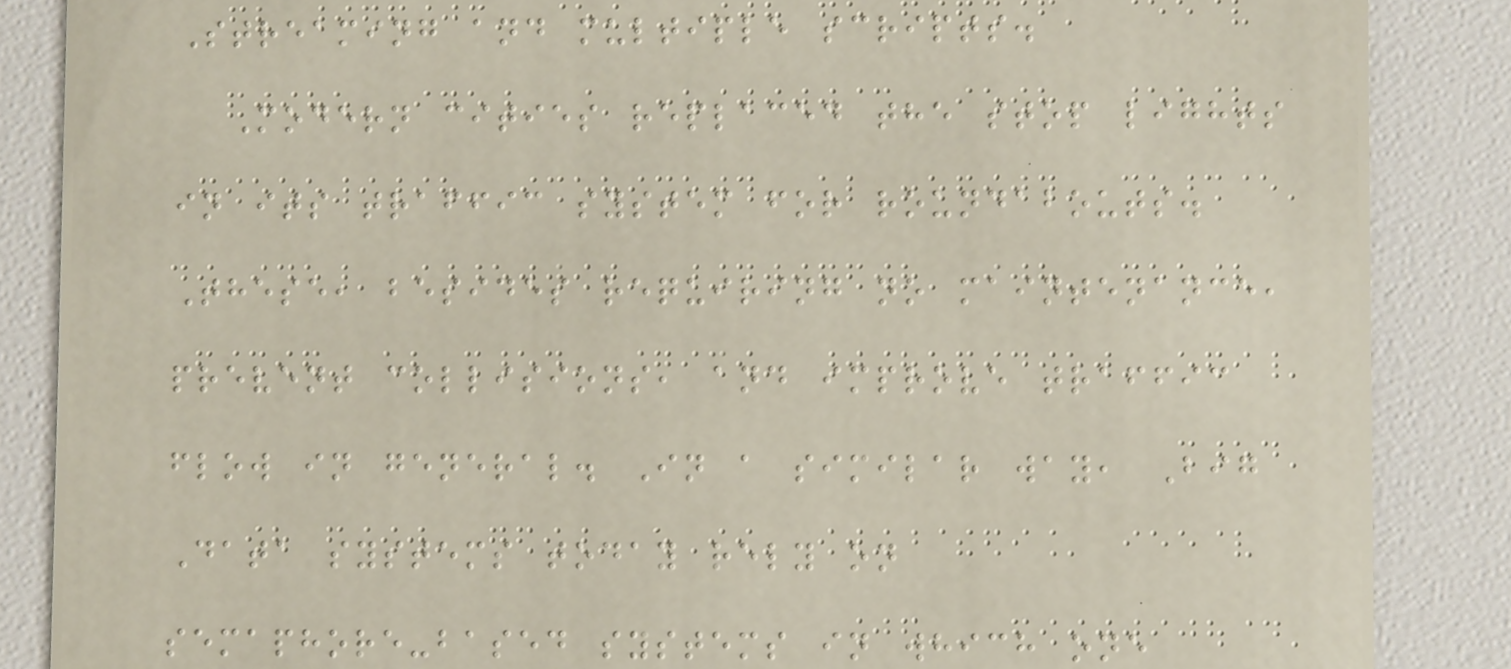Streaming and multiple scripts.
Modern cities replaced the stop lights
in its traffic system for roundabouts.
These, besides requiring no maintenance,
prevent collisions, and improve traffic
flow in general. In a similar way, Big
Data systems today rely on
semaphore-based systems in which one
